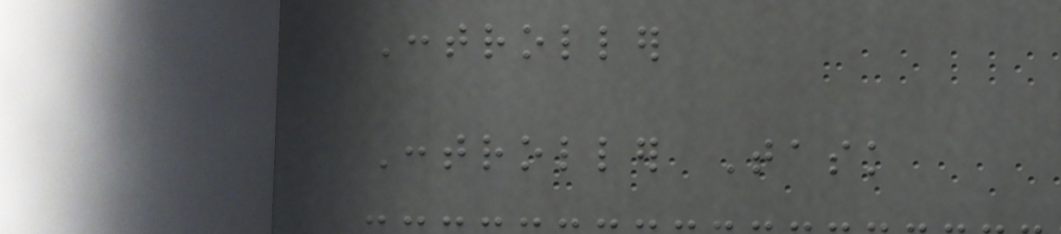Controller
Controller Task
